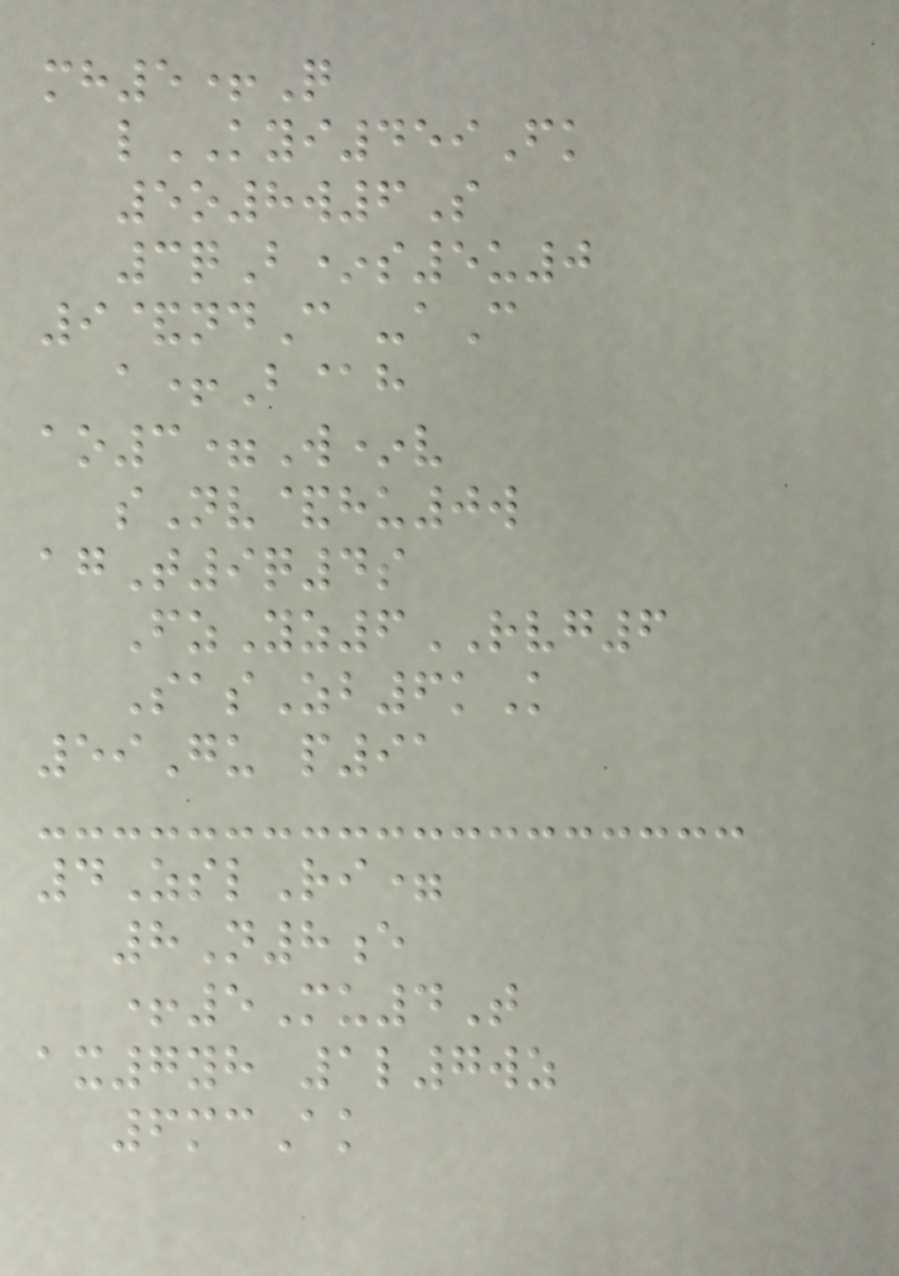mh5+Q
lKYI459Fk
5o8w6S
3qB*s5u0
9&ndC -aC
a+B@h
ao3=W*v
sNv&hu0w
agT9q4s
FzYz6RVG6
SasZb6kK
59Gu p91
4ZslRi=
8N8e
+5Mu4T
ax7yh 1l7wz
6mcAk
